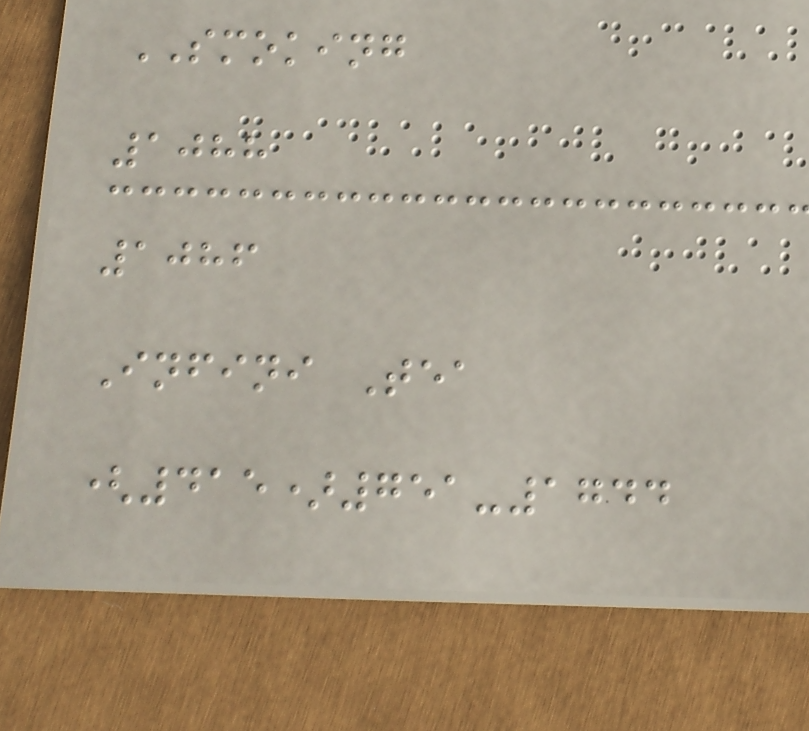SMOKING
1088
1086
Infini Tea
(415)751-1744
